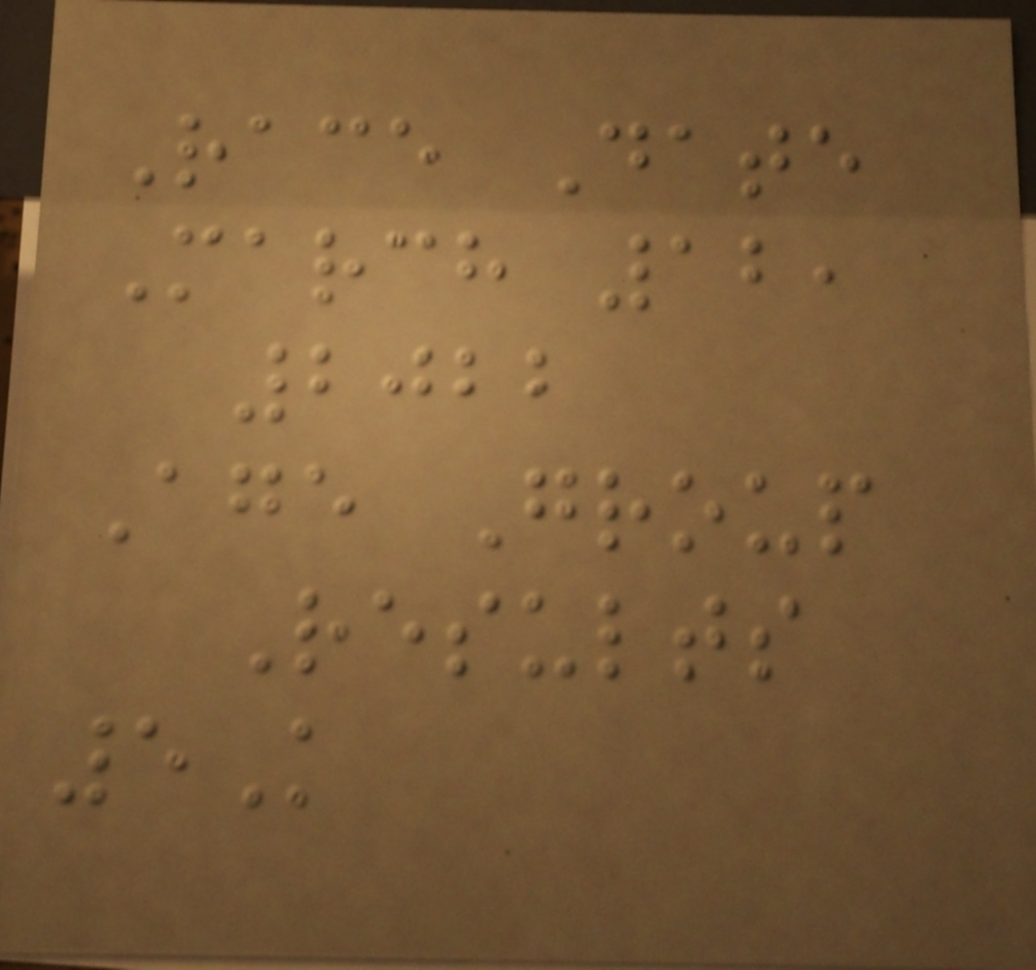Race Date
March 12,
2022
Age Group
Results
5K
